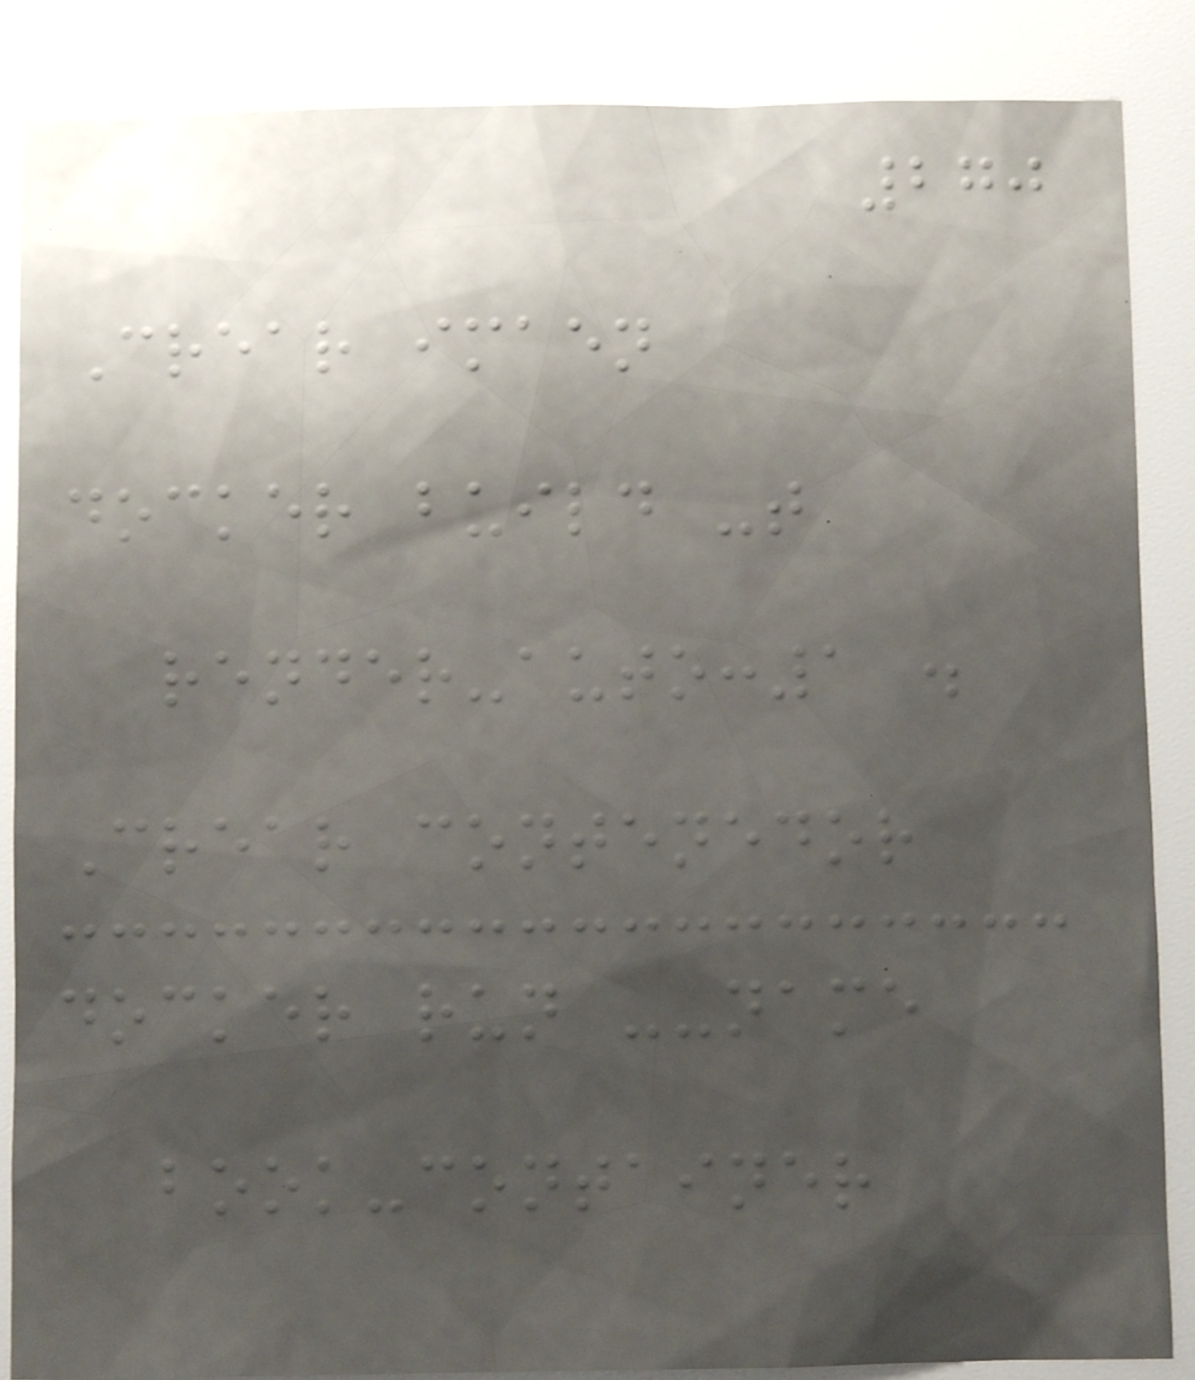270
Crear imaen
docker build -t
render-auto:1 .
Crear contenedor
docker run --name
book-container
